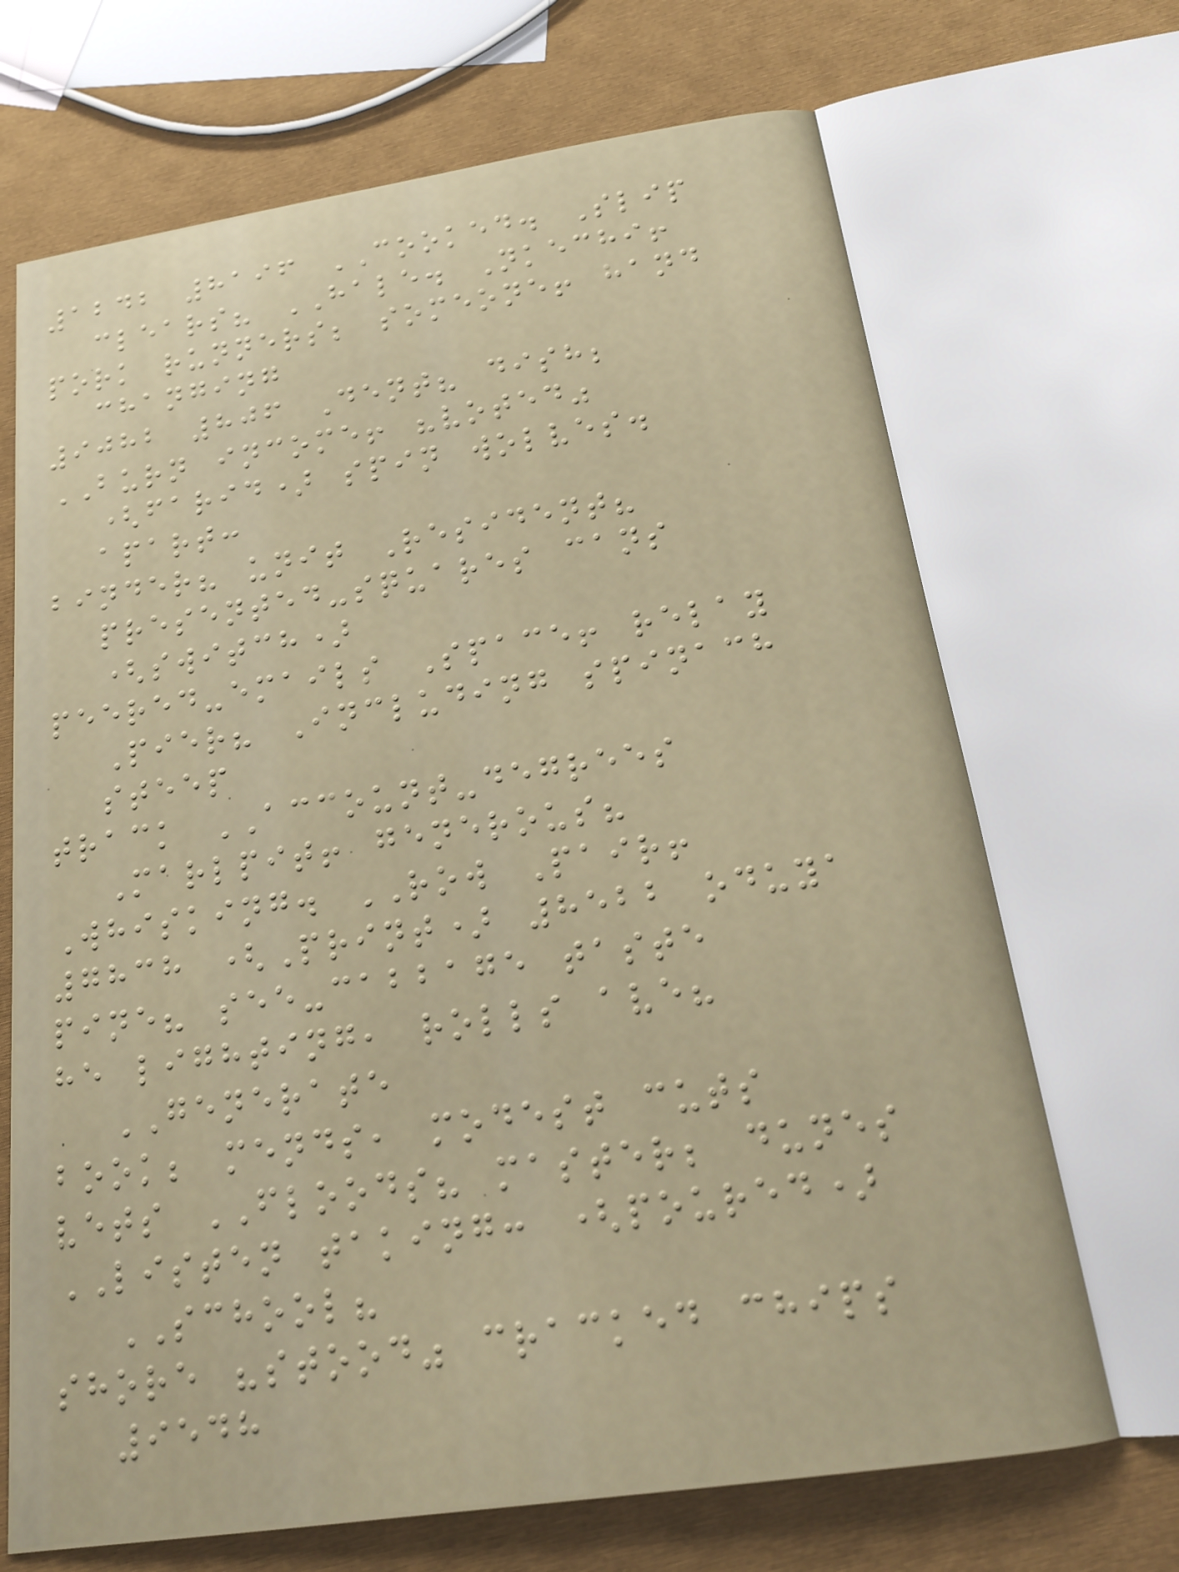1242 8196 COOKED. Slip
clears? HALE. Nkechi!
pork runners; someone! hand
changing
9082 806 Dent? dish;
BURN income! "voted"
(farid) spin wolves.
apart:
binder? unit Resident?
presented-squares cans
(switch)
peered-emails Space! relay
Pier? Including spinach
steep
track ACCOUNT-degrees
Marlpit! generous?
Whisking. ROW Pair!
7838 (Print) 8522 oduya
pine? see-cabbage taste
he lighting, rolls ave?
GENERATE
book; mends, modest cuts
vets FLOODS? master; dunes
LISTEN taking: (poured)
SCHOOL?
shore "stood" cracked chips
9548
